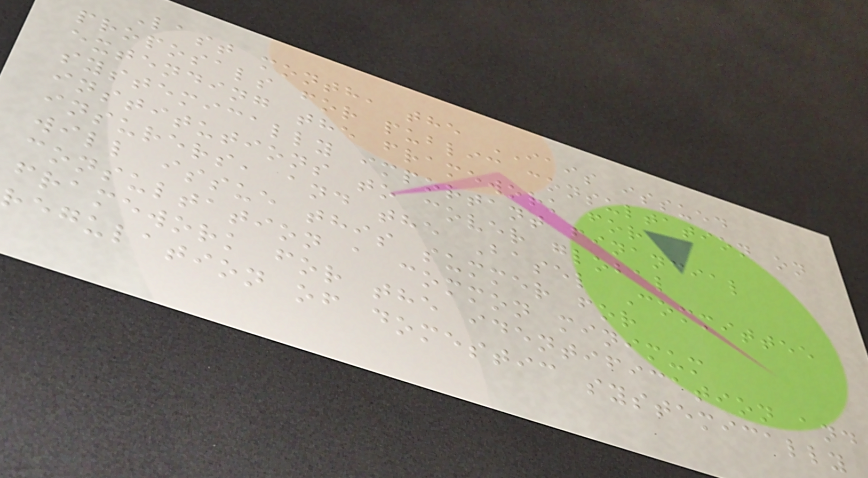Last month, the IAIS issued
proposals for public consultation on
extending the framework for
systemically important financial
institutions to cover global
insurers, and the Basel Committee
will issue this summer for
consultation a common minimum
framework for the identification and
regulation of domestic systemically
